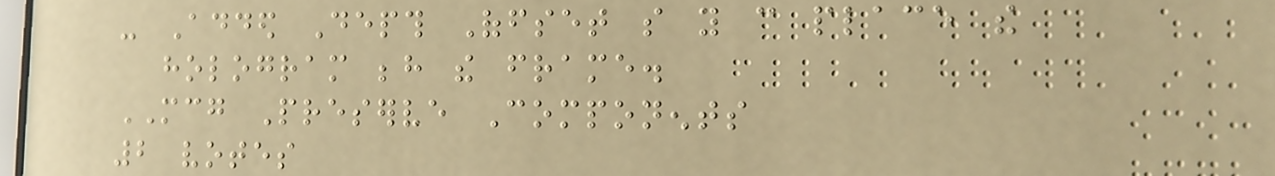- Added Depth Offset so you can place the
hologram behind the frame.
MCG Preserve Components
2 votes
